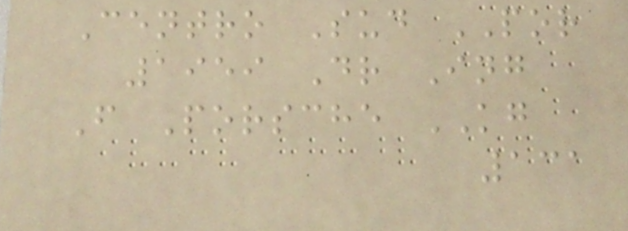Centro Sud POR
1959 Dr Ing
F Porsche KG
131
